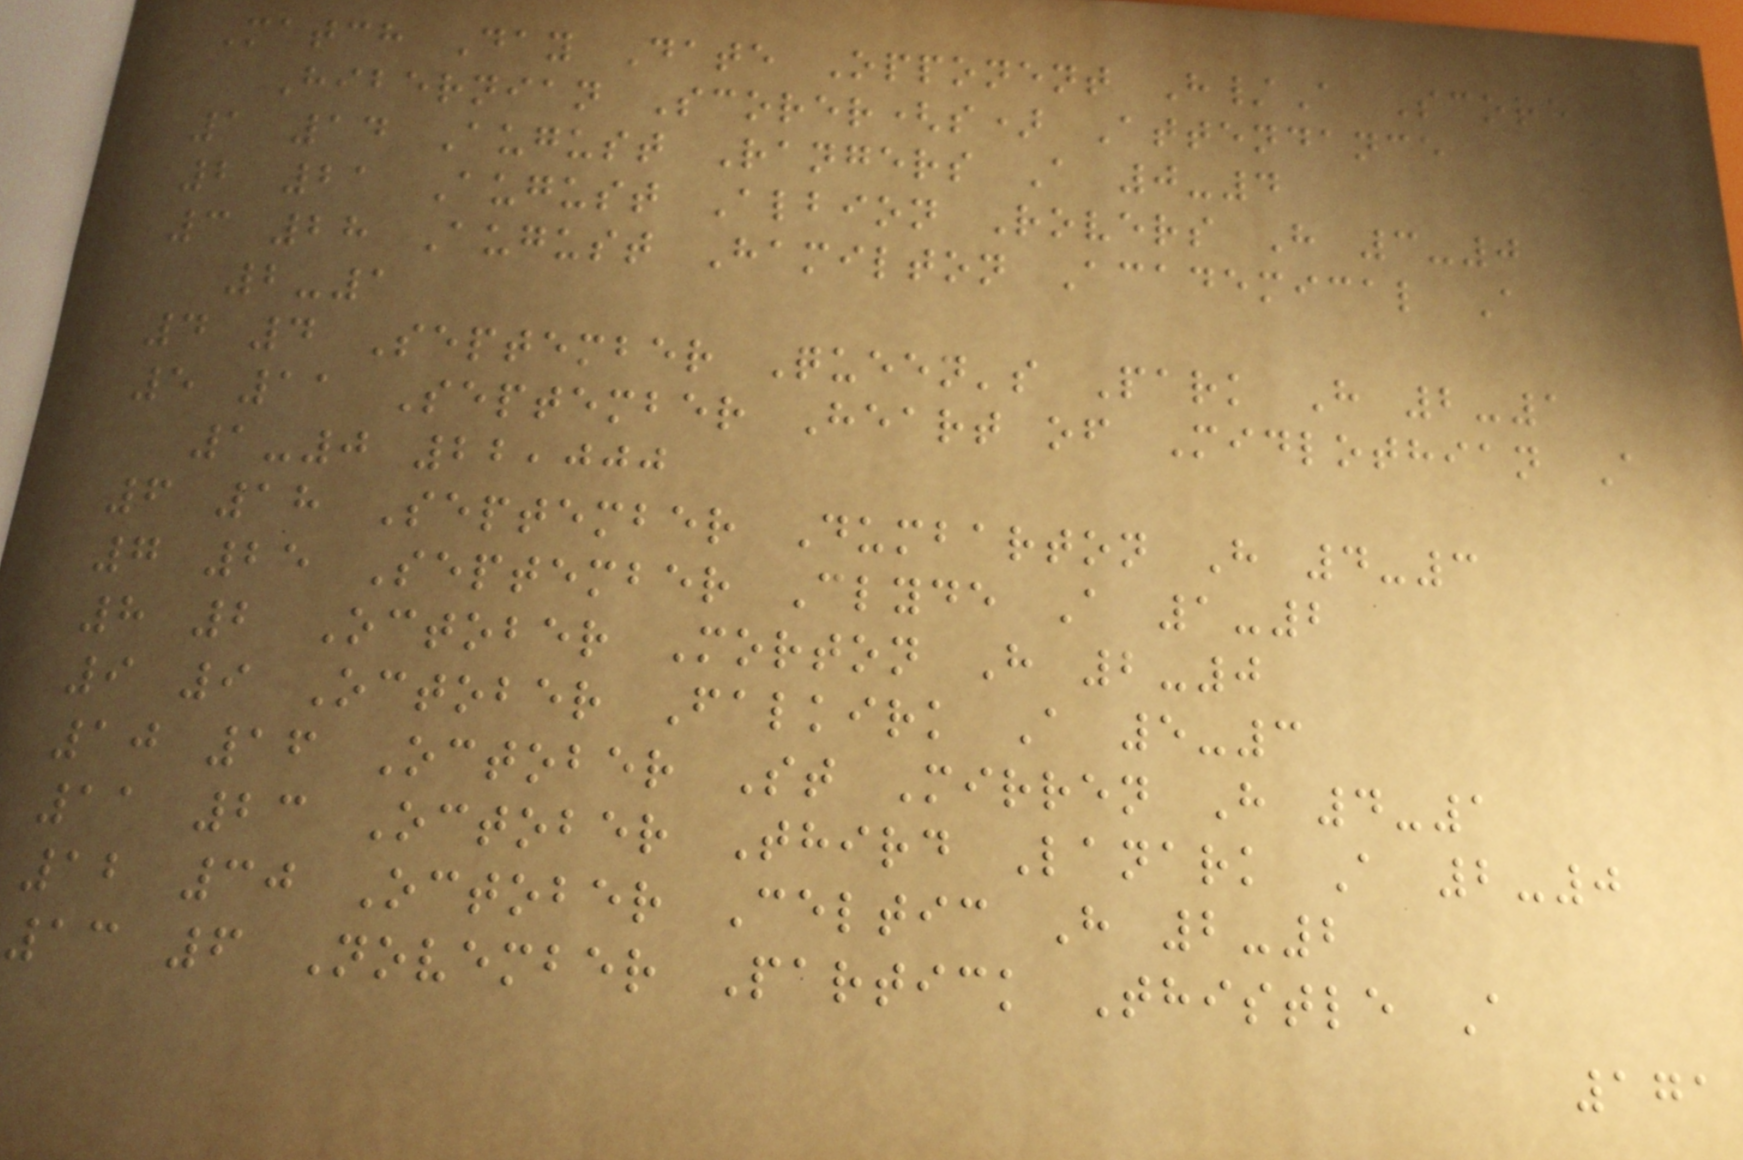Match Day Date Opponent H/A Score
Hibernian Scorer(s) Attendance
1 14 August Rangers A 0-4
2 21 August Albion Rovers H 3-0
3 28 August Hamilton Academical A
2-1
4 4 September Queen's Park H 2-1
5 11 September Heart of Midlothian A
1-0 22,000
6 18 September Dumbarton H 4-3
7 25 September Clyde A 1-2
8 2 October Morton H 2-0
9 9 October Falkirk A 5-3
10 16 October St Mirren H 4-1
11 23 October Third Lanark A 2-0
12 30 October Celtic H 2-2
13 6 November Partick Thistle A
171
